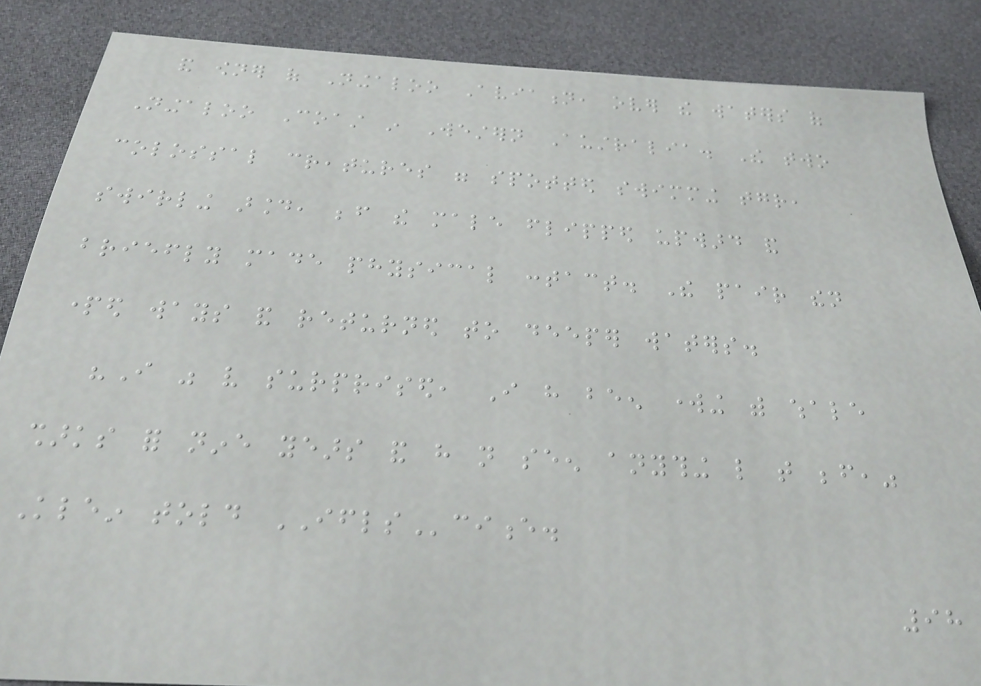and owner of Ningaloo Aviation, over the waters of
Ningaloo Coast in Western Australia. The two
colossal creatures were spotted swimming together,
swirling around, before the male flipped upward and
briefly made physical contact. The pair then
parted ways and returned to deeper waters.
"I was very surprised, I have been working with whale
sharks for nine years and have not seen anything like that before,"
Klein told IFLScience.
98
